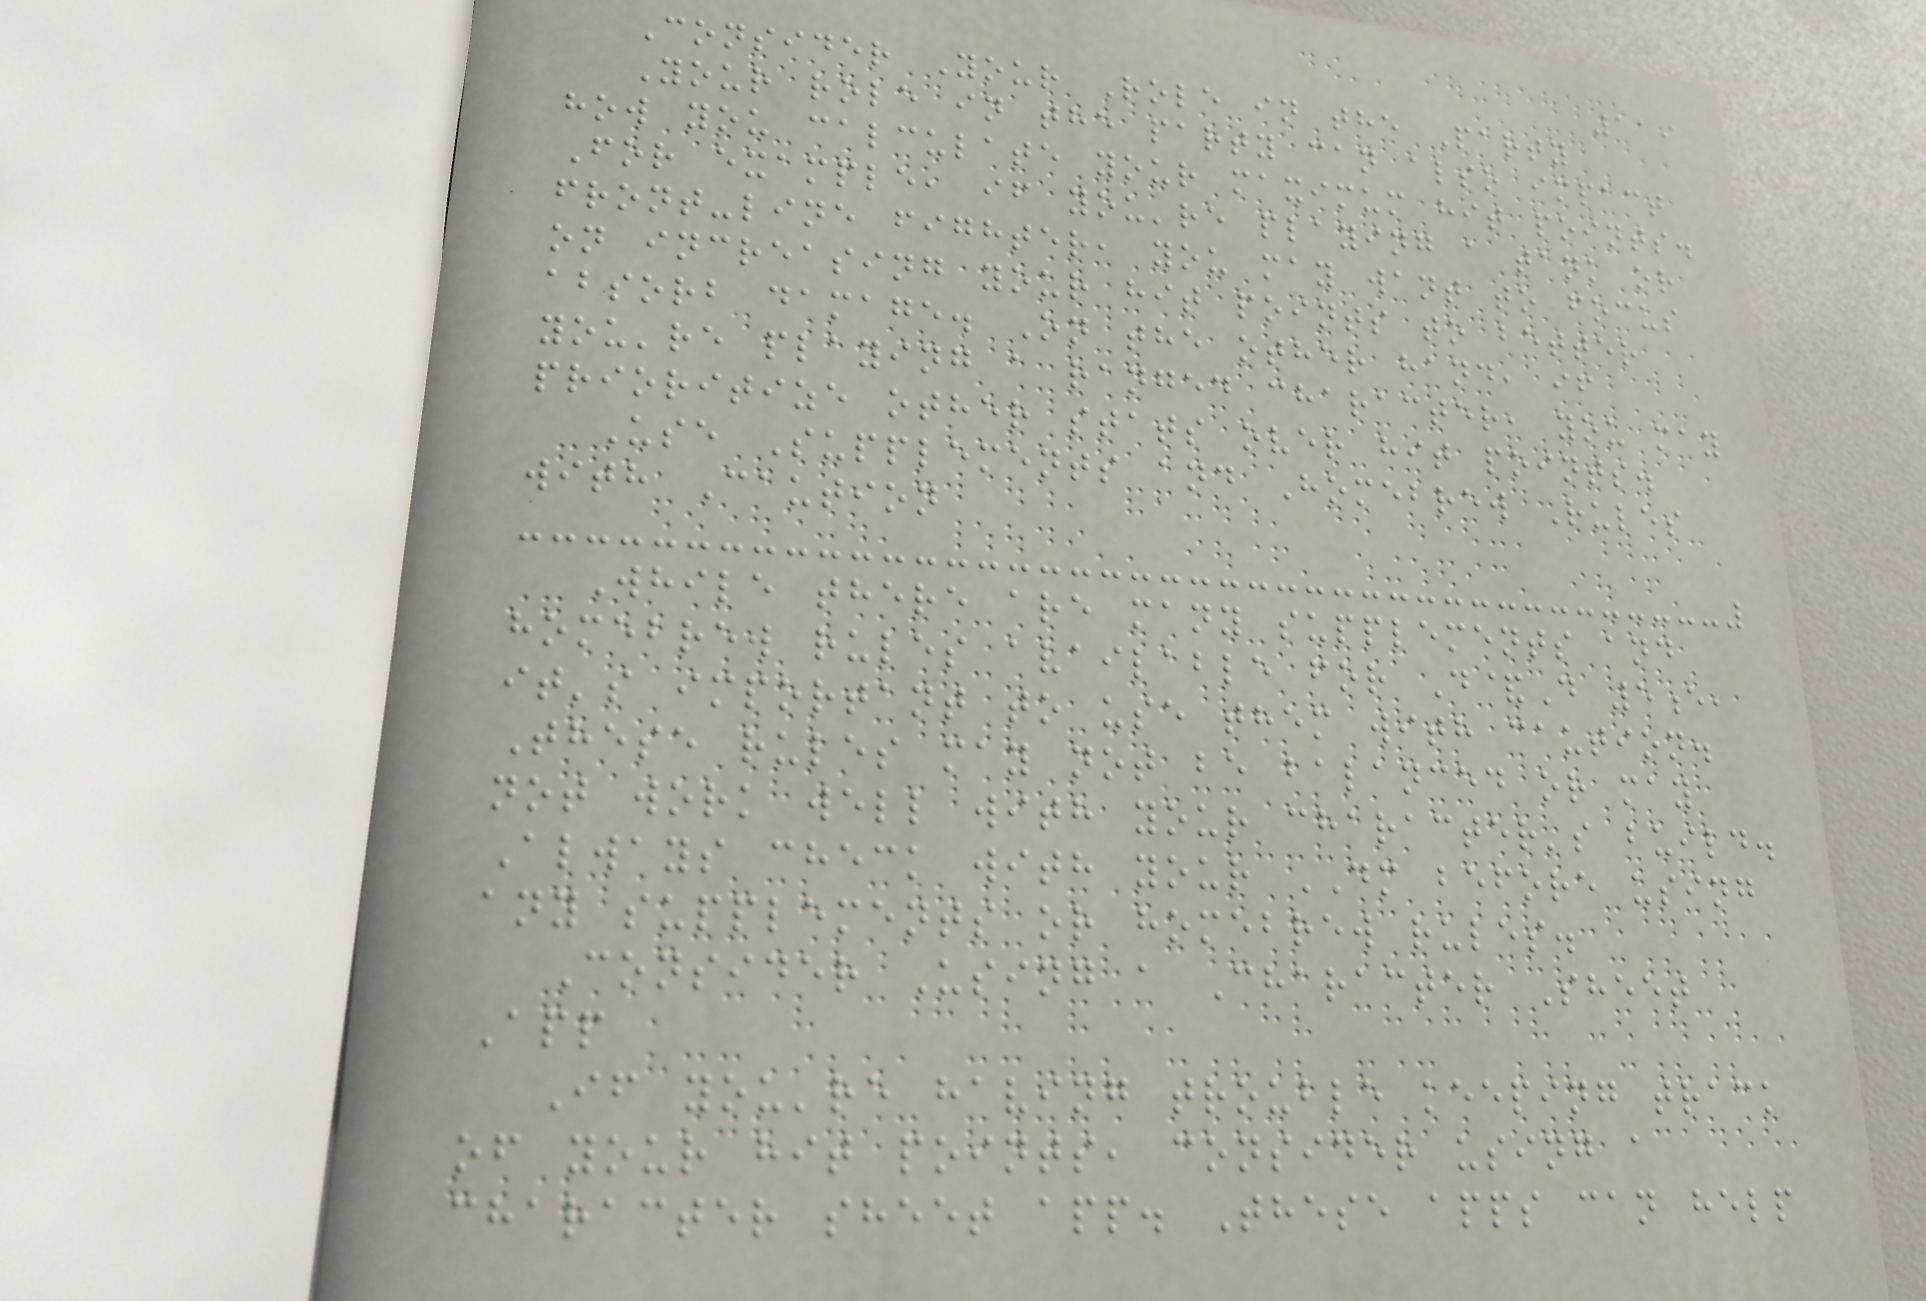119
Consider Your Role in the Party
Your role in the party can also impact
how you calculate your maximum hit points.
For example, if you're playing a tank or
front-line fighter, you may want to focus
on increasing your hit points to better
absorb damage. On the other hand, if
you're playing a ranged character, you may
prioritize other stats over hit points.
Use Supplements and Homebrew Rules
with Caution
While there are many supplements and
homebrew rules available for D&D 5e,
it's important to use them with caution.
These rules may not be balanced or may
not work well with your character's build.
Always check with your DM before using
any supplements or homebrew rules.
Consider Using a Character Sheet
App
If you're having trouble keeping track
of your hit points, consider using a
character sheet app. These apps can help
